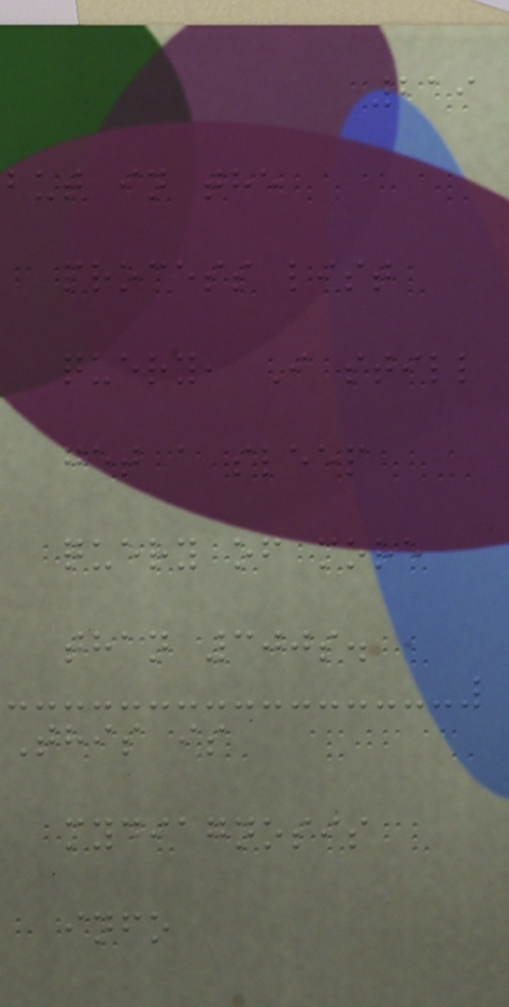219
but in the
process list
query, I still
get a sleep
query of more
than 300s.
This is
mydiagnosis
info
